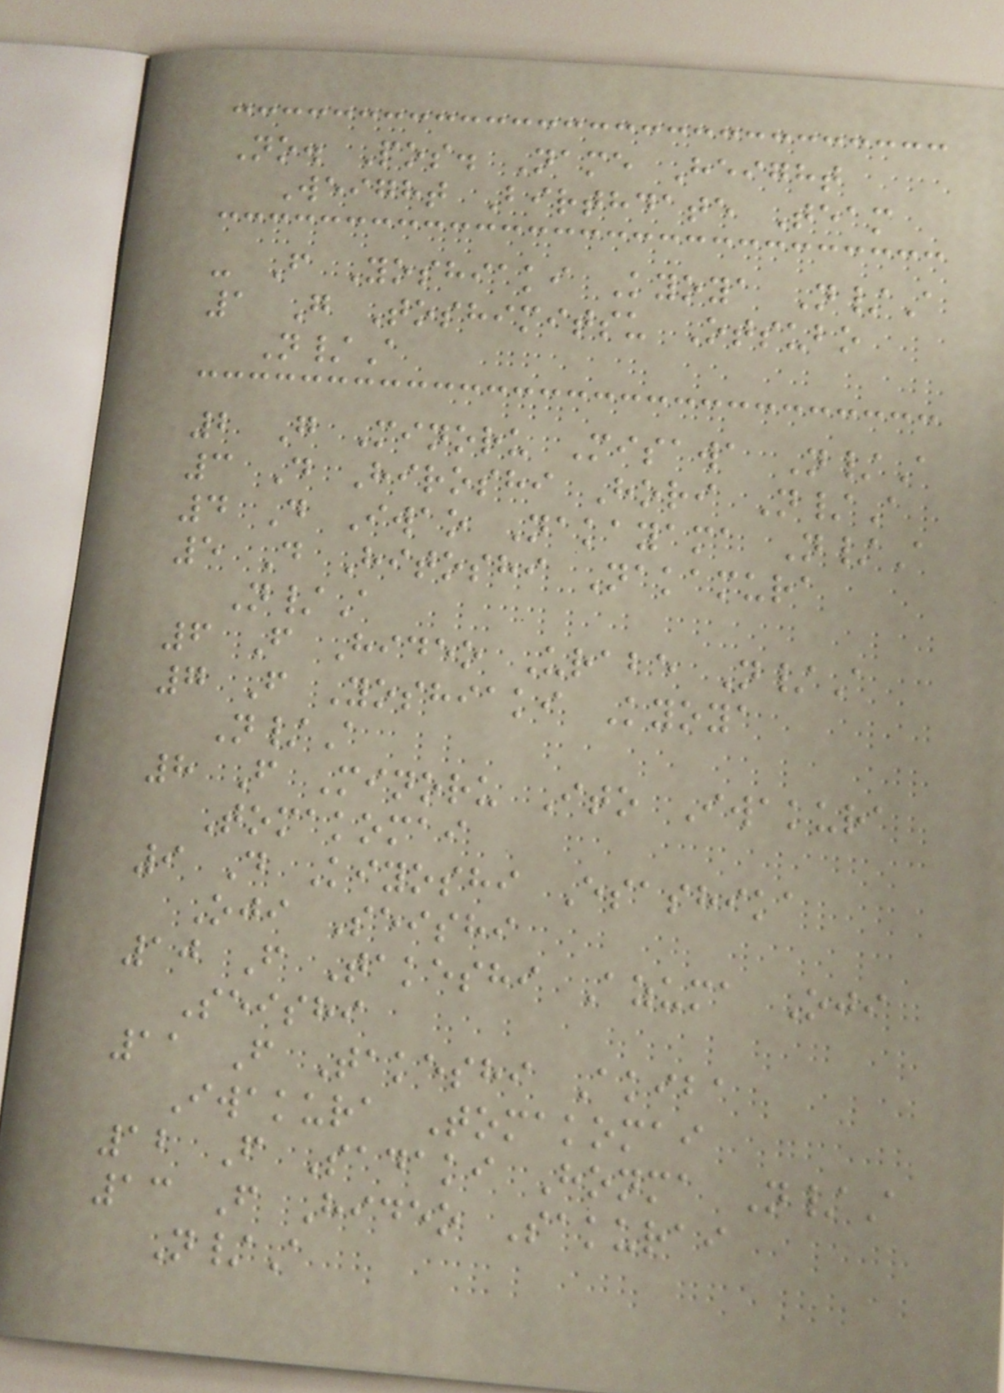No. Pos. Name Height
Weight Birthdate Team
- F Yoshiaki Kyoya N/A
1 G Toshimitsu Otsubo
N/A
2 G Minoru Misawa N/A
3 D Hiroshi Hori N/A
4 D Iwao Nakayama N/A
5 D Hitoshi Nakamura
N/A
6 F Hideo Urabe N/A
7 F Yoshiaki Kyoya
N/A
8 F Minoru Ito Iwakura
Tomakomai
9 D Kiyoshi Esashika
Oji Seishi
10 F Takeshi Azuma Oji
Seishi
11 F Takeshi Akiba
Iwakura Tomakomai
12 F Sadaki Honma N/A
13 F Hideo Sakurai
N/A
